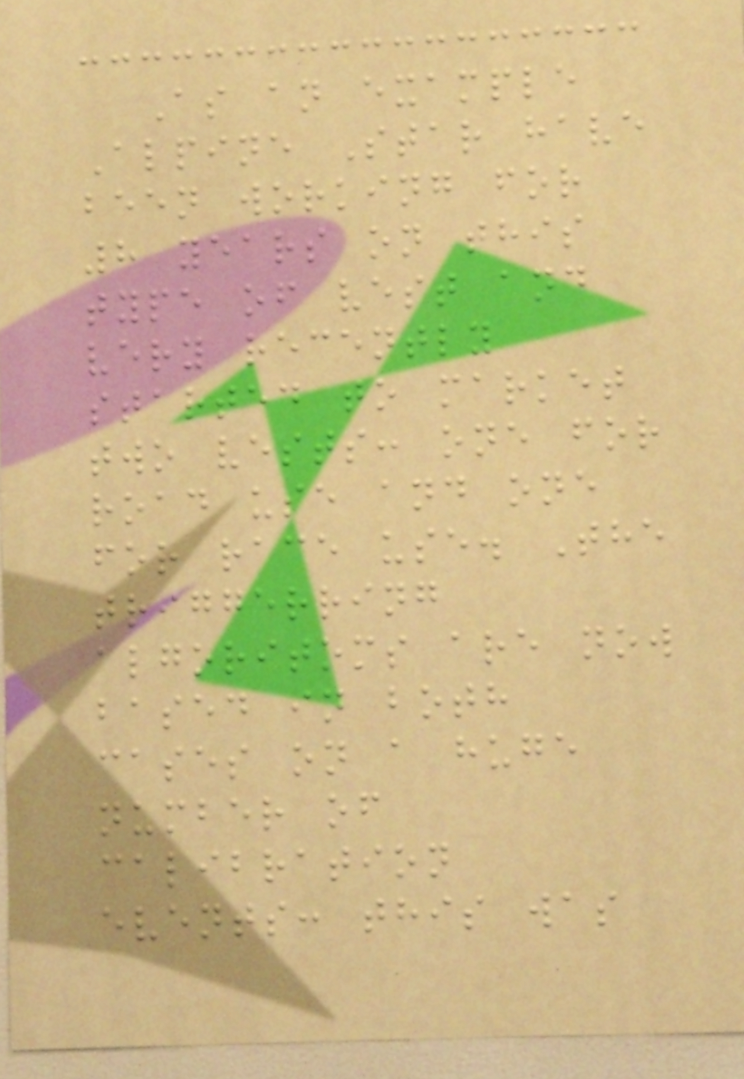As an example
Alpine Star have
been working for
8 years on this
type of vest and
very recently
started to market
two vests: one for
road use and one
for race use. The
triggerring
algoritoms are now
based in both
cases on a huge
number of
calibration
events: this was
